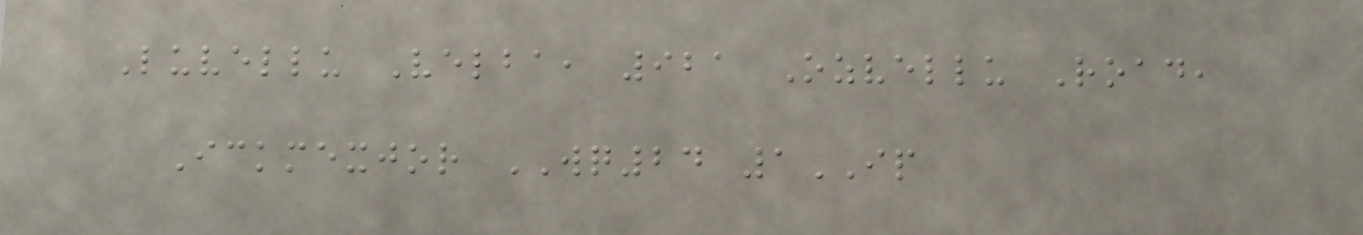Luvellu Velba, 921 Ozvellu Road,
Ickmexjor WQ24 1IP
